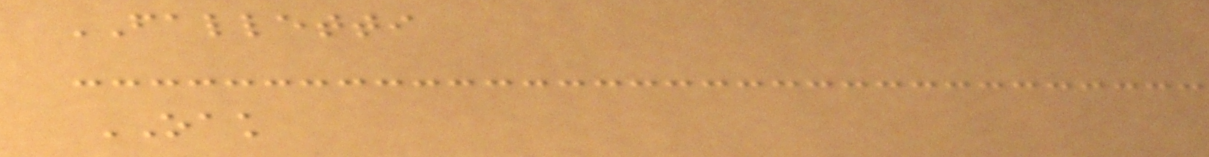FALLETTI
OAK
